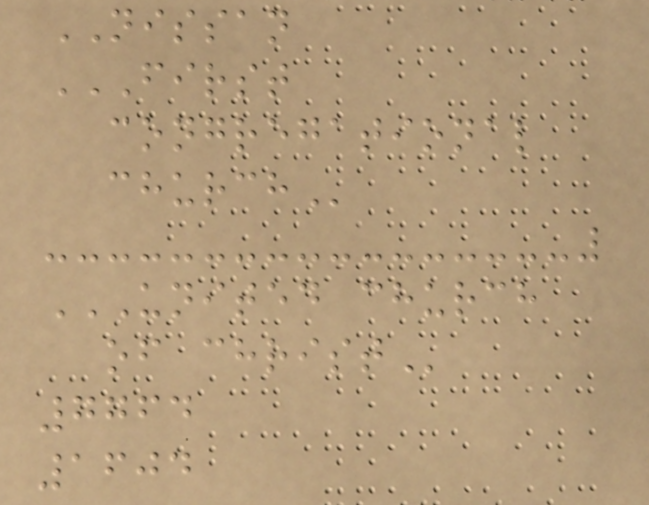NISSAN
FIRST
CONGREGATIONAL
CHURCH
UNITED CHURCH
OF CHRIST
7764
1604
